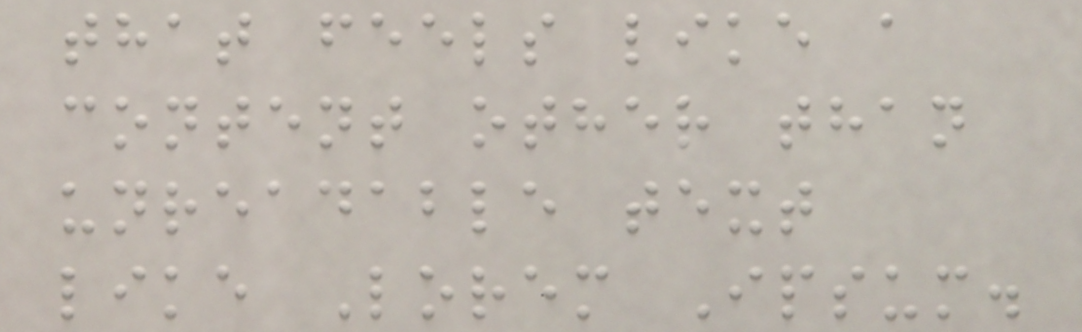that feels like a
content other than
unreadable text
like Lorem Ipsum.
